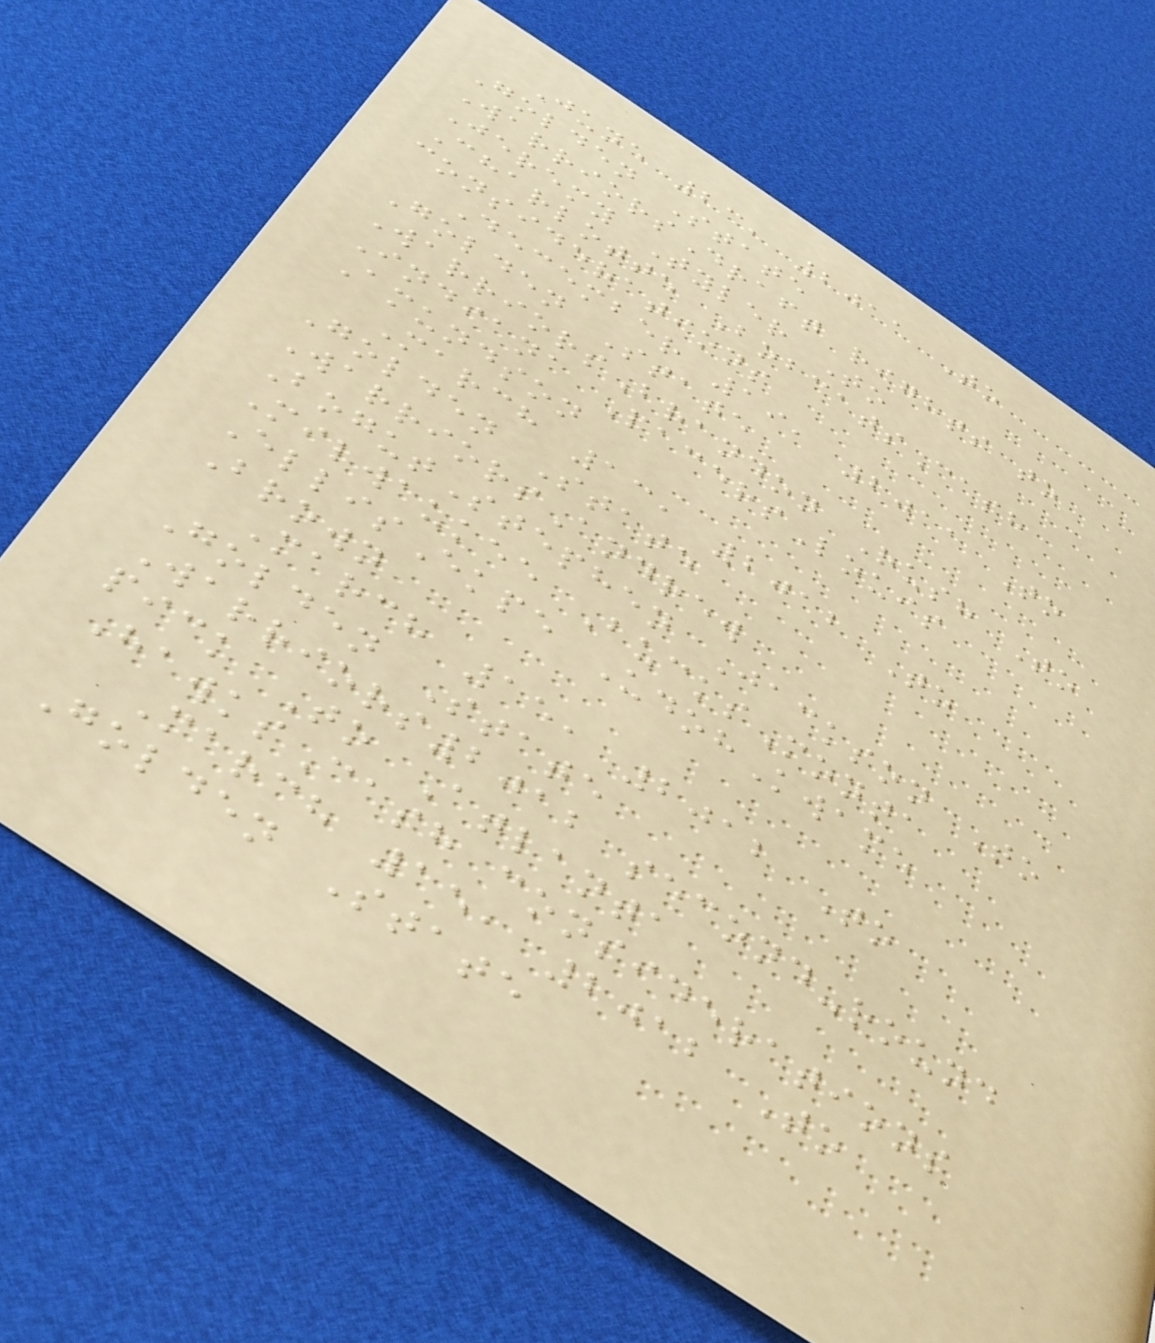June 23, 2011 To
Golden State
WarriorsDraft rights to
Jeremy Tyler To
Charlotte BobcatsCash
considerations
December 19, 2011 To
Golden State
WarriorsBrandon Rush To
Indiana PacersLouis
Amundson
March 13, 2012 To
Golden State
WarriorsAndrew
BogutStephen Jackson To
Milwaukee BucksMonta
EllisEkpe UdohKwame
Brown
March 15, 2012 To
Golden State
Warriors2012 second-round
pick To Atlanta
HawksCash considerations
March 15, 2012 To
Golden State
